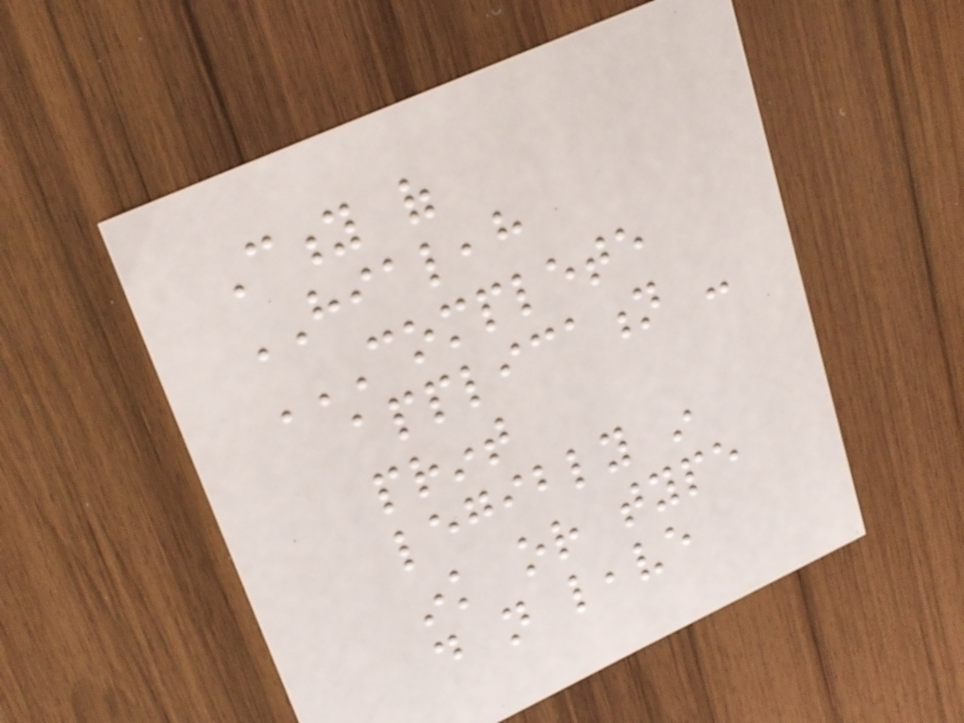City of
HIALEAH
COMPLETE
APPLICATION -
PRINT
LEGIBLY IN
INK OR TYPE
DO NOT LEAVE
